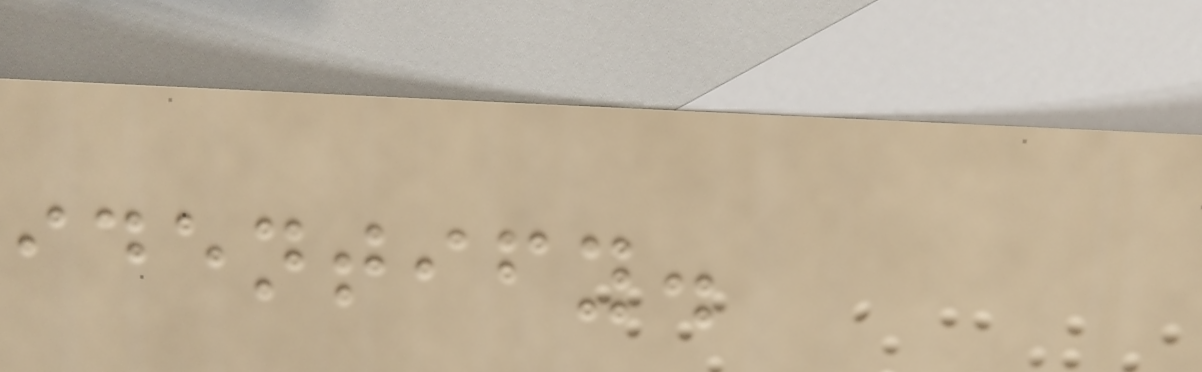identify.
